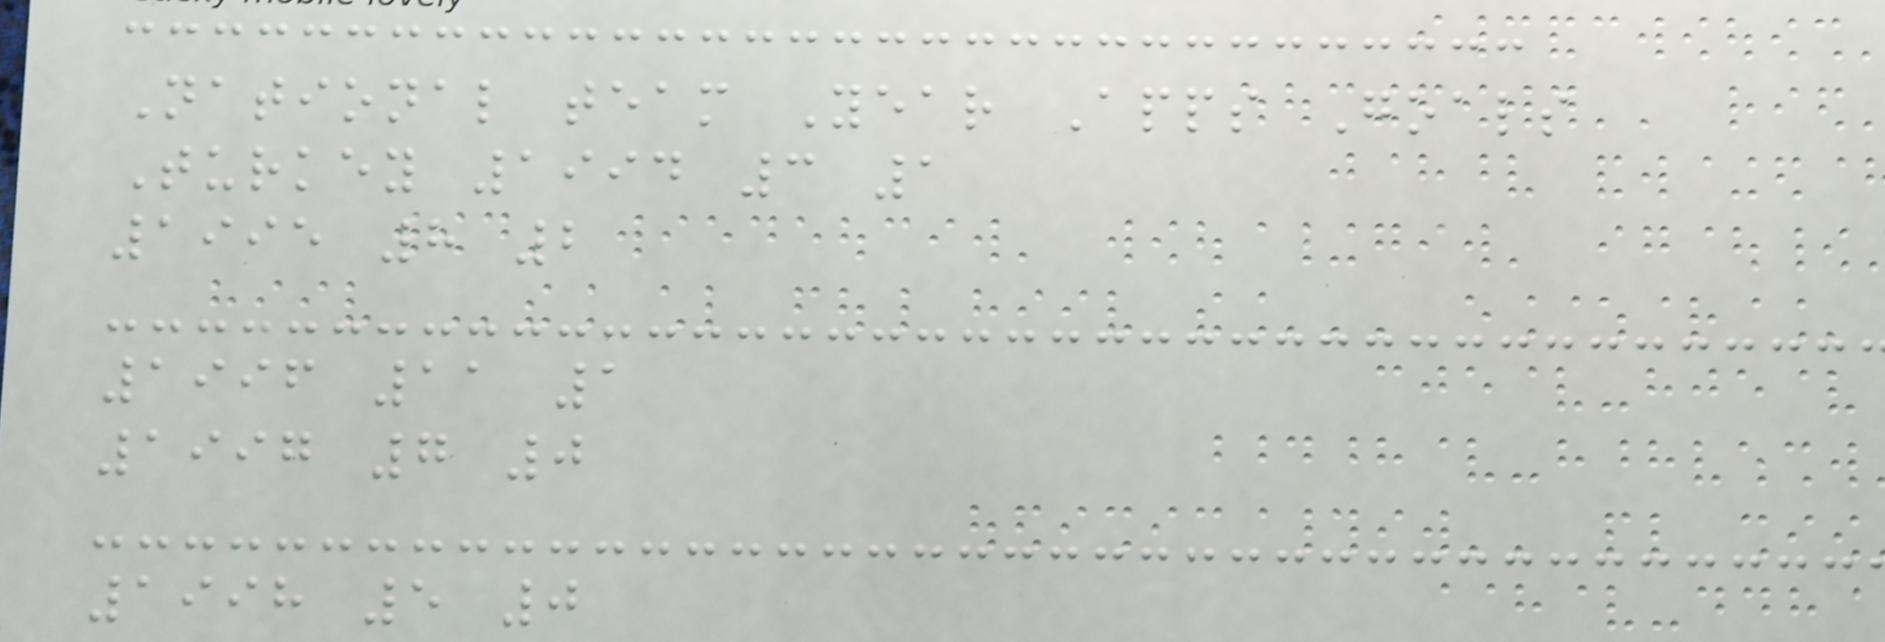National team Year Apps Goals
Turkey 1994 3 1
1995 8 2
1996 11 1
1997 7 0
1998 5 0
